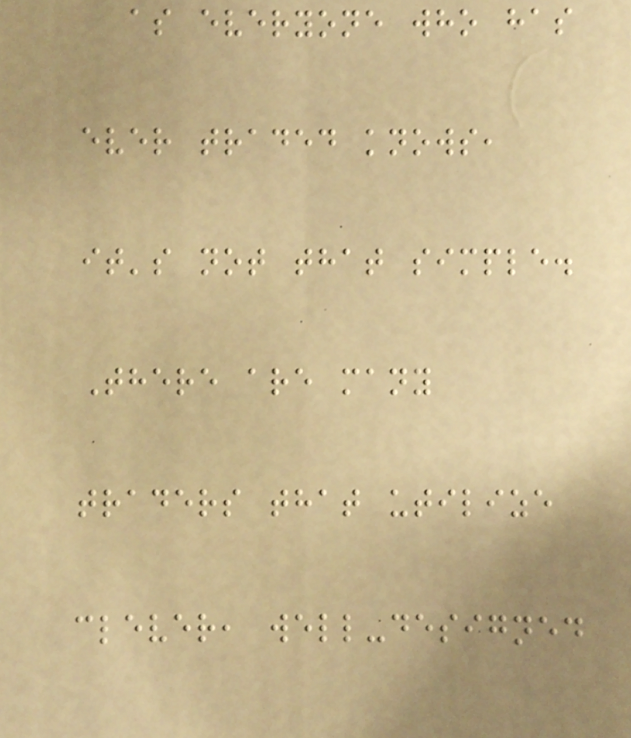as everyone who has
ever traded knows,
it's not that simple.
There are many
traders that utilize
clever, well-designed
